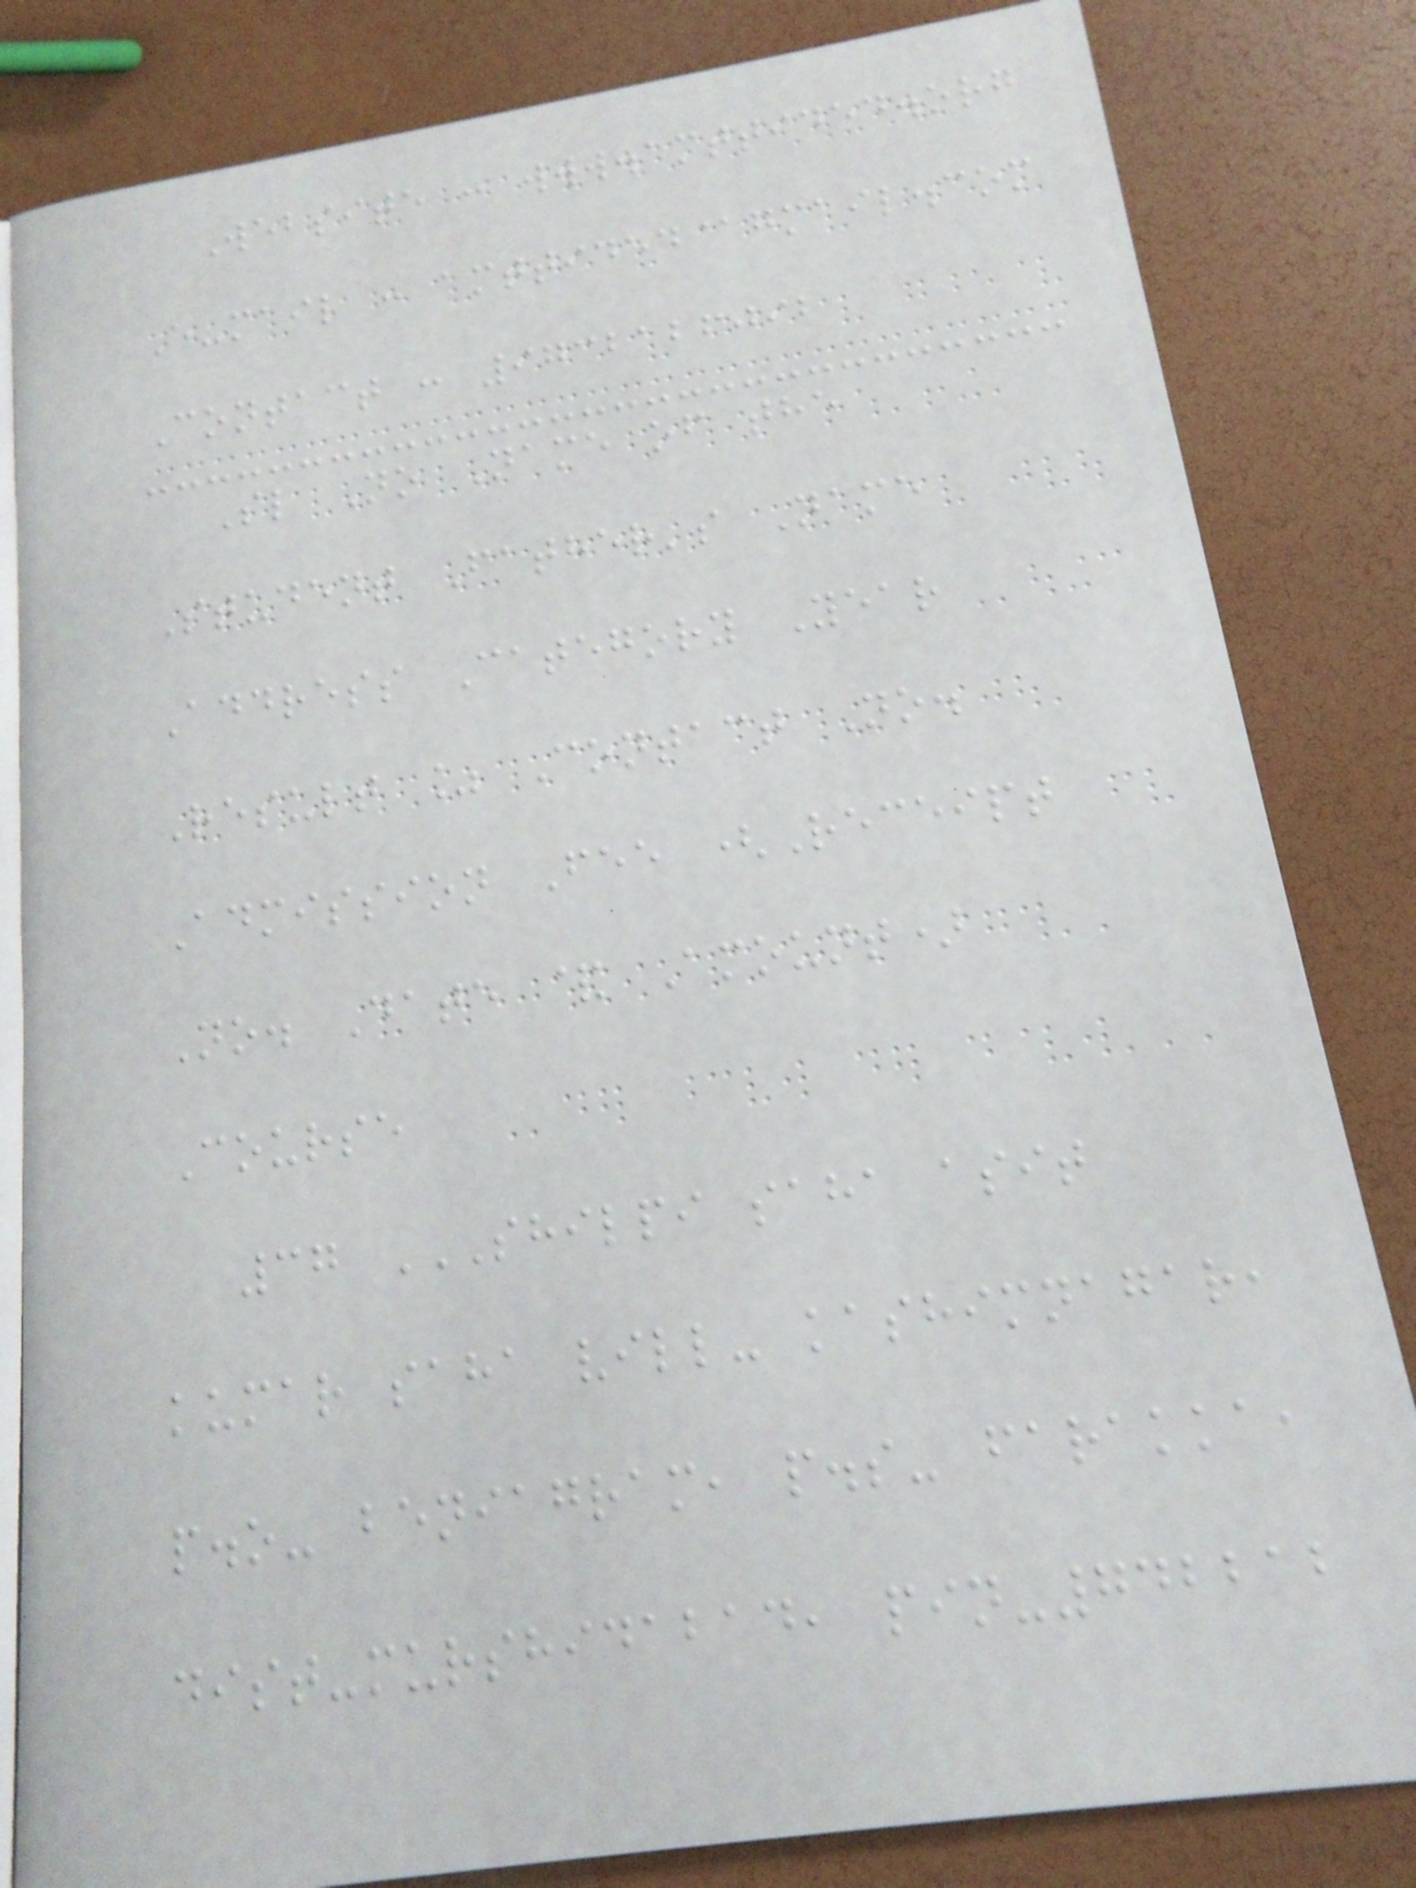Website : www.amttided.org
E-mail : amttided@gmail.com
Contact : 9732126092
Sl No Name of the
Student Father's Name
Address Category Year
Result % Contact No.
Admission Fee (Receipt
No. Date & Amount)
Course
37 SHILPI SAHA ASIT
KUMAR SAHA VILL- KASHIMNAGAR,
P.O- BENIAGRAM, P.S- FARAKKA,
DIST-MURSHIDABAD, PIN-742212
